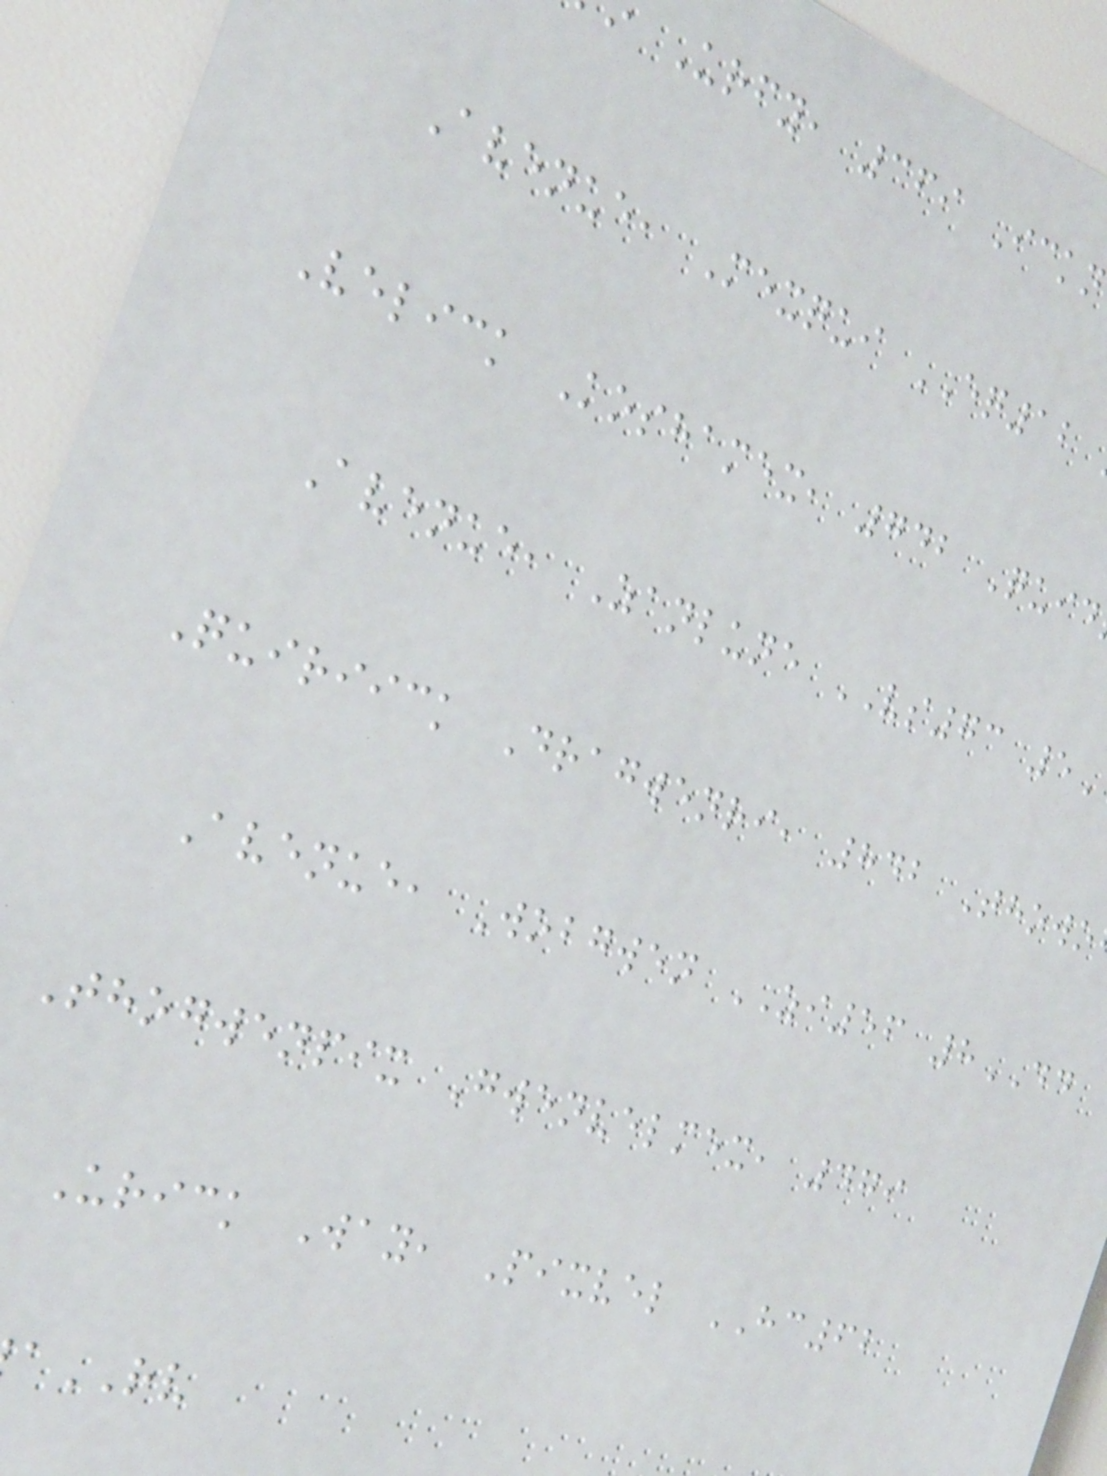Urfy, 369 Ickn
Avenue, Mexqui EQ12
Velick Koshamex, 742 Quid
Avenue, Zanlune VS73 5
Quiriick Dragwenri, 842 Thowo
Avenue, Wobgwen ZI56 8DD
Thogwenpix Gwenvelmex, 479
Urick Way, Pixvel HC62
RV
